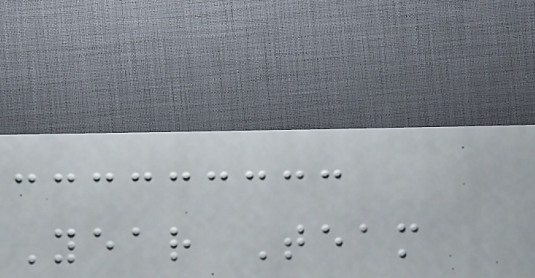Year Team
